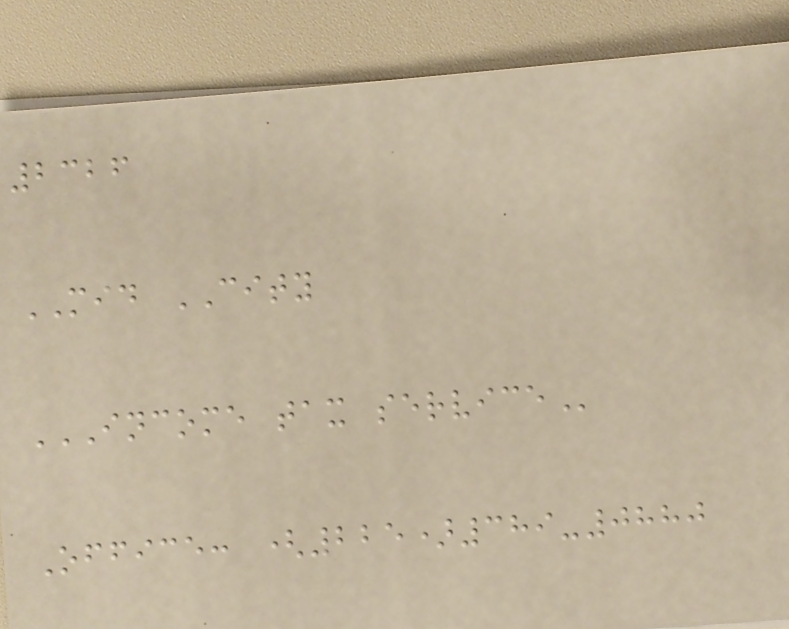2326
MID CITY
INCOME TAX SERVICE
Office: (225)389-0880
